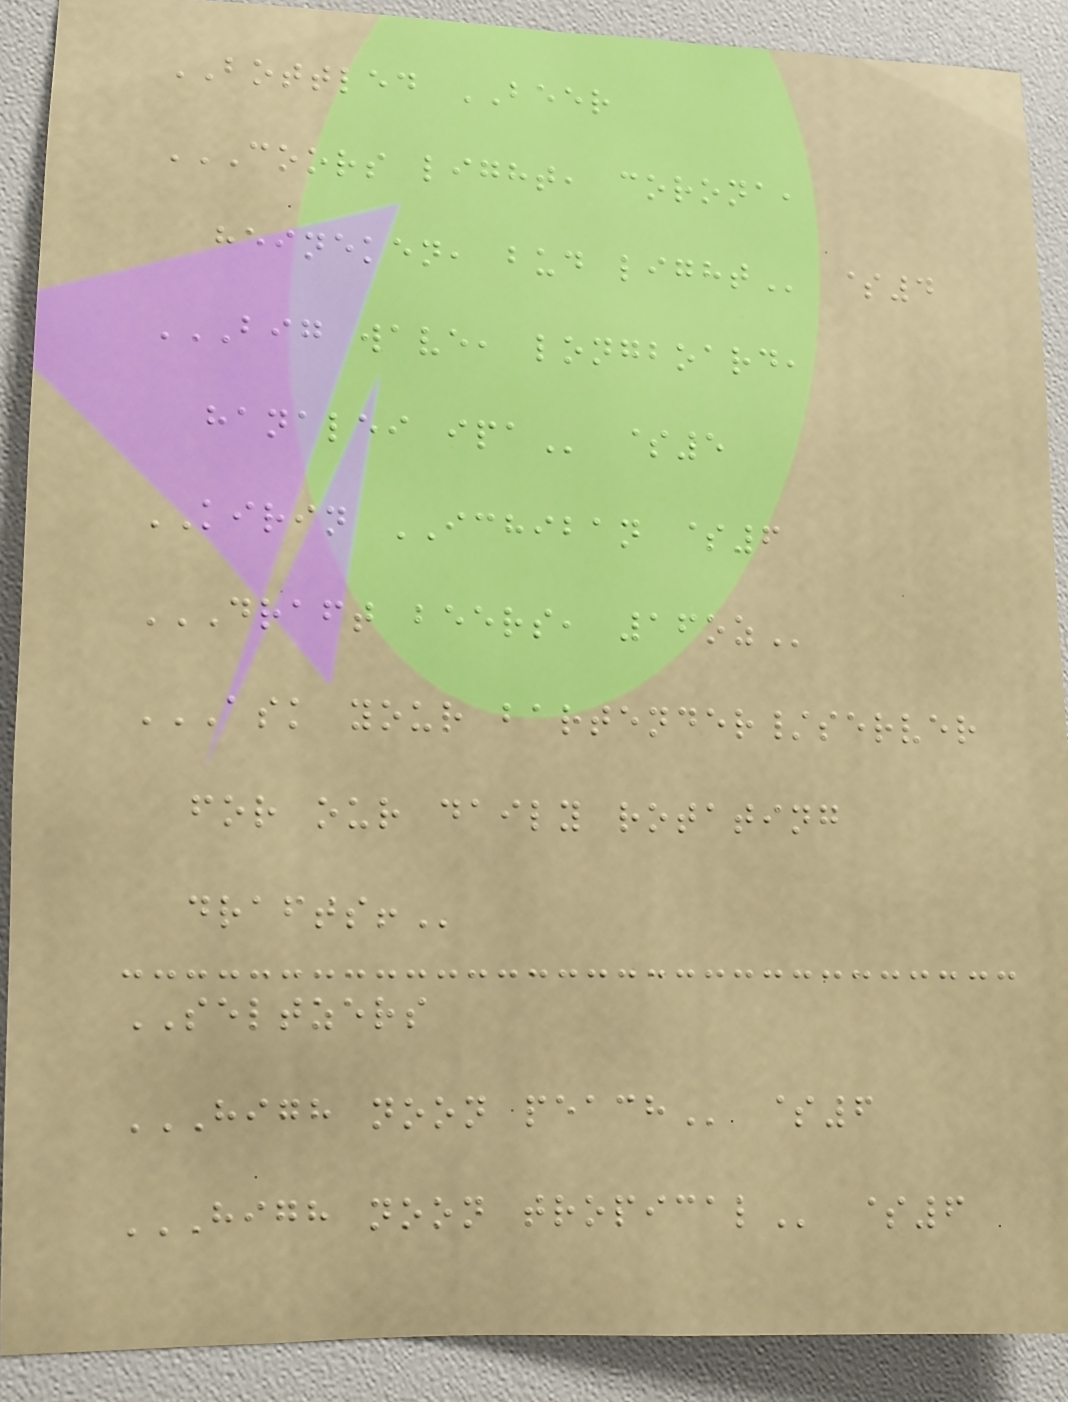BOTTLED BEER
COORS LIGHT, CORONA,
HEINEKEN, BUD LIGHT $4
BIG WAVE, LONGBOARD,
HANALEI IPA $5
KIRIN ICHIBAN $6
DRAFT BEERS, 16OZ
ASK YOUR BARTENDER/SERVER
FOR OUR DAILY ROTATING
DRAFTS!
SELTZERS
HIGH NOON PEACH $6
HIGH NOON TROPICAL $6
